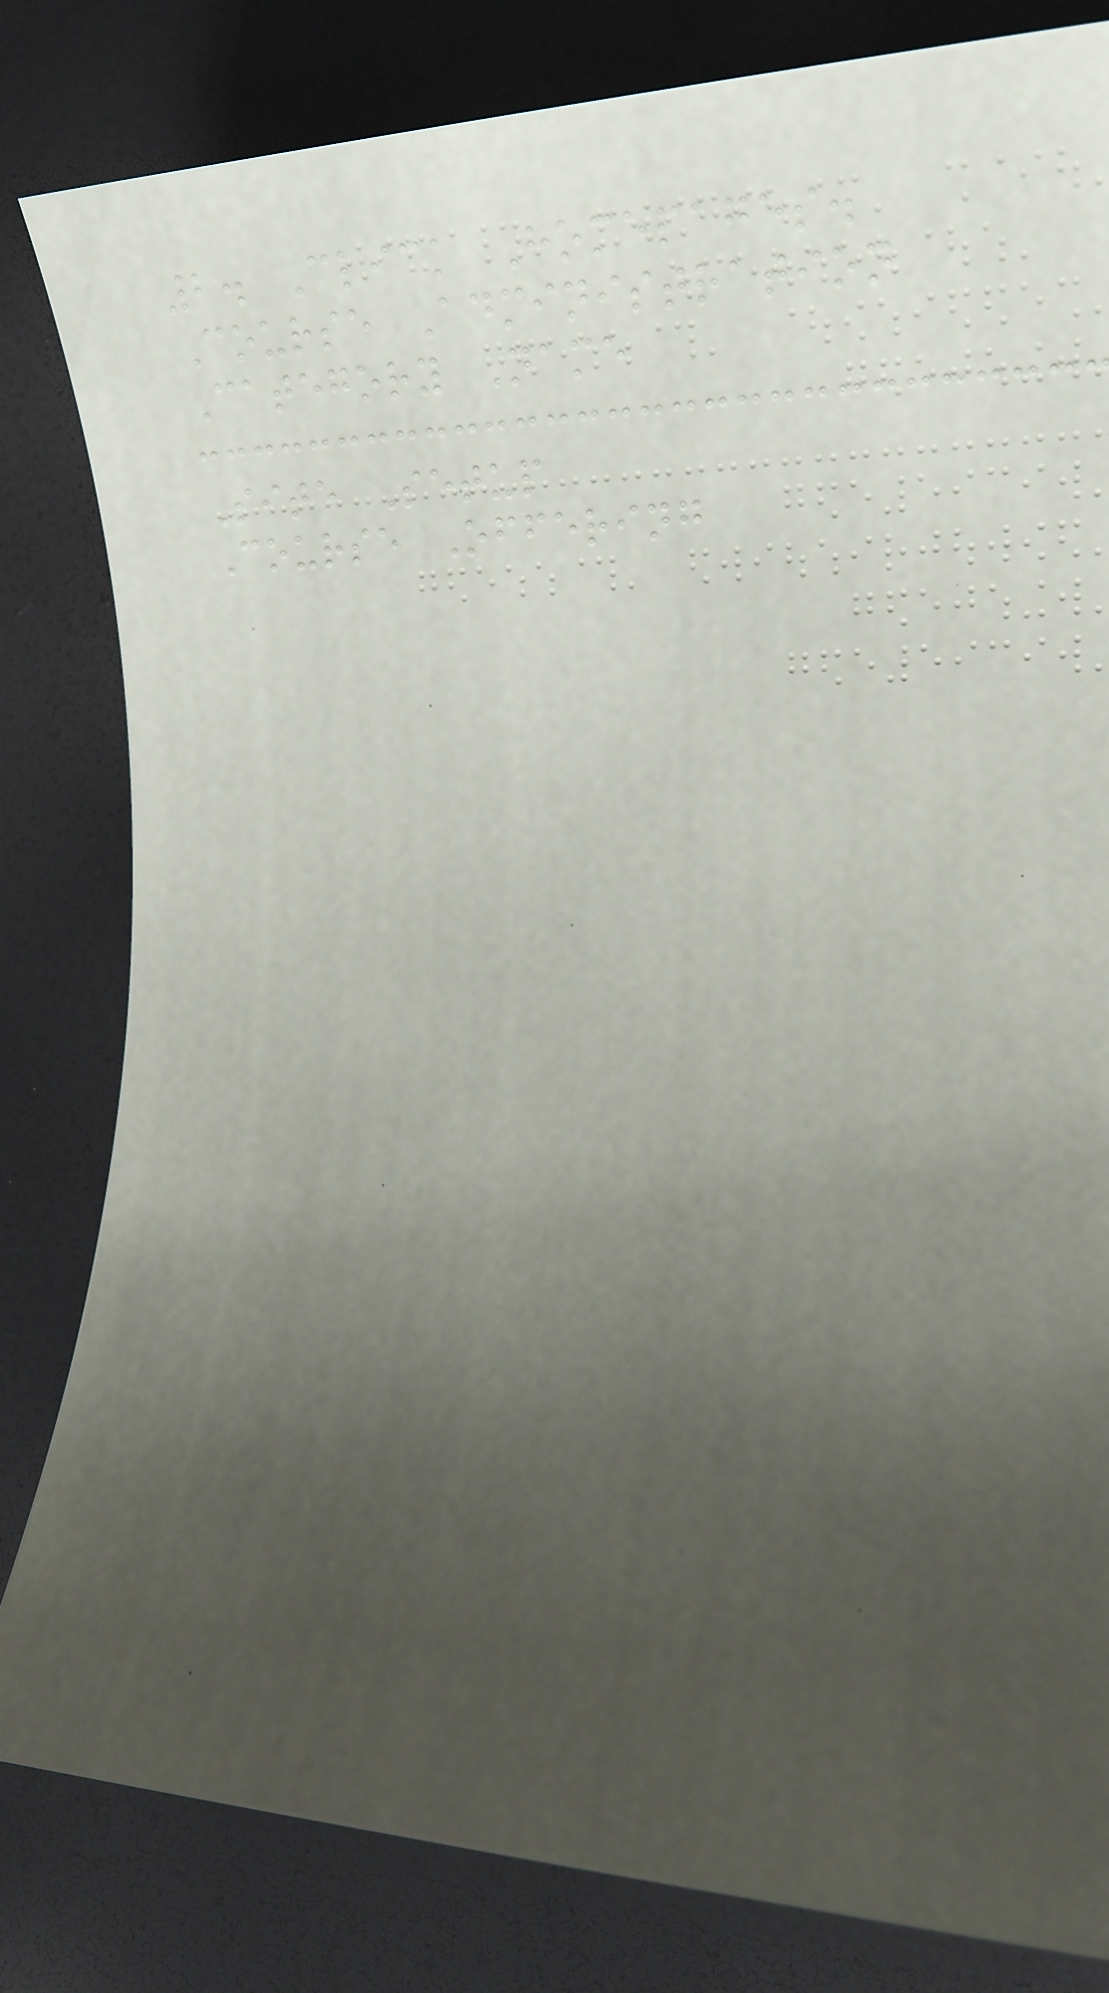2. Click Homepages.
Course Administration
Category Name
Site Setup
Course Offering
